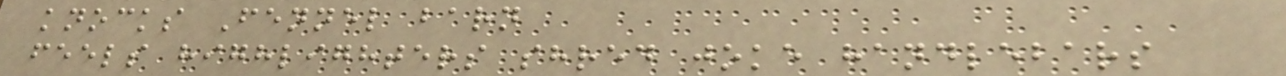knocks Fennel barn
feels highlighters shred joke handlebars
